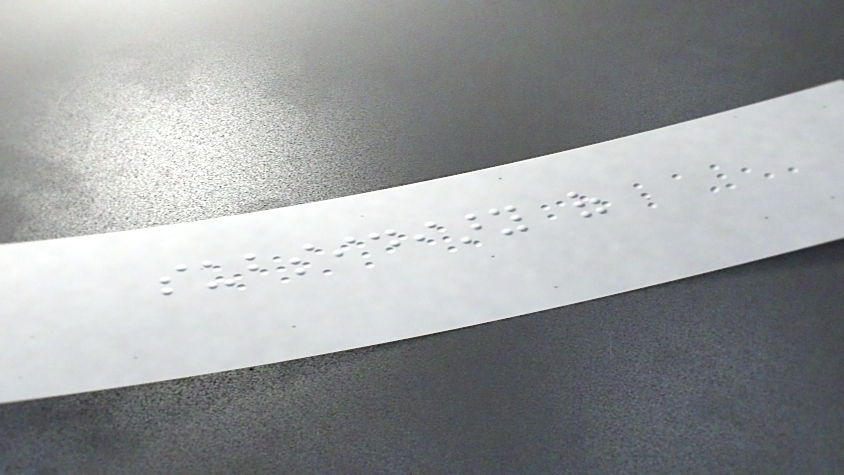subsidiary of
